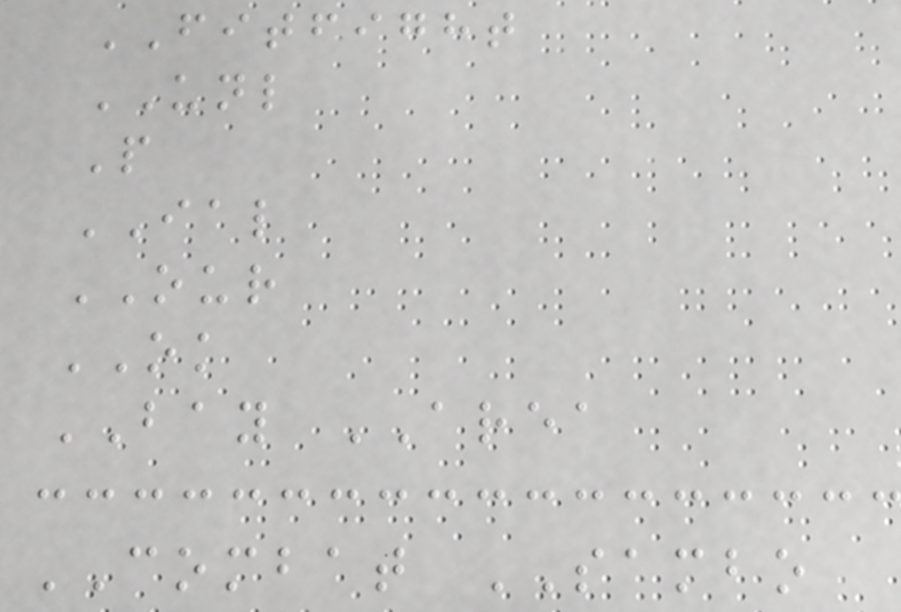FITFIGHT
UNL
P
IAL
OUR
OK
BAY AREA
COMBAT SAMBO
